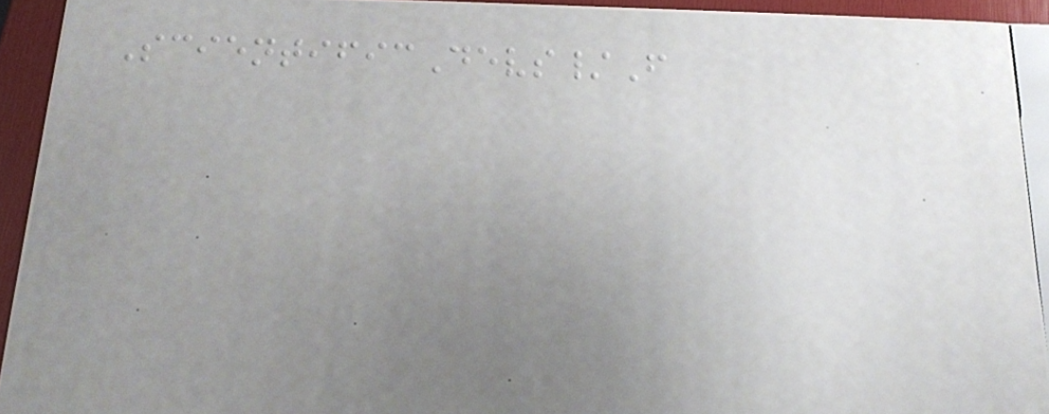ScientificDevs/F
